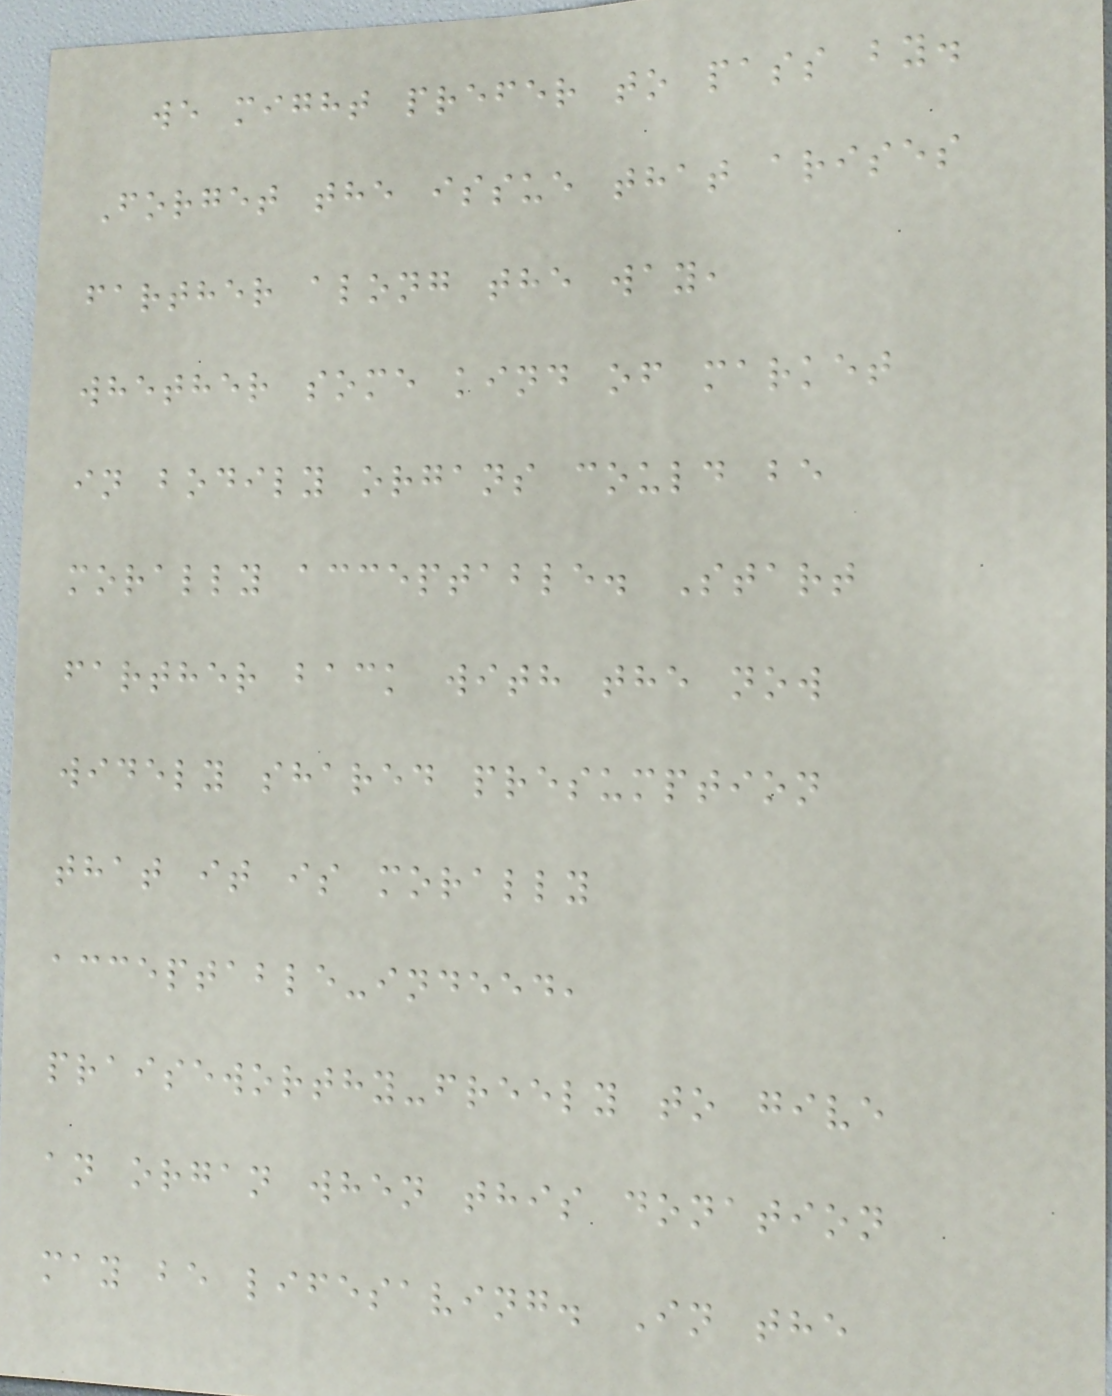we might prefer to pass by.
Forget the issue that arises
farther along the way,
whether some kind of market
in bodily organs could be
morally acceptable. Start
farther back with the now
widely shared presumption
that it is morally
acceptable-indeed,
praiseworthy-freely to give
an organ when this donation
may be lifesaving. In the
